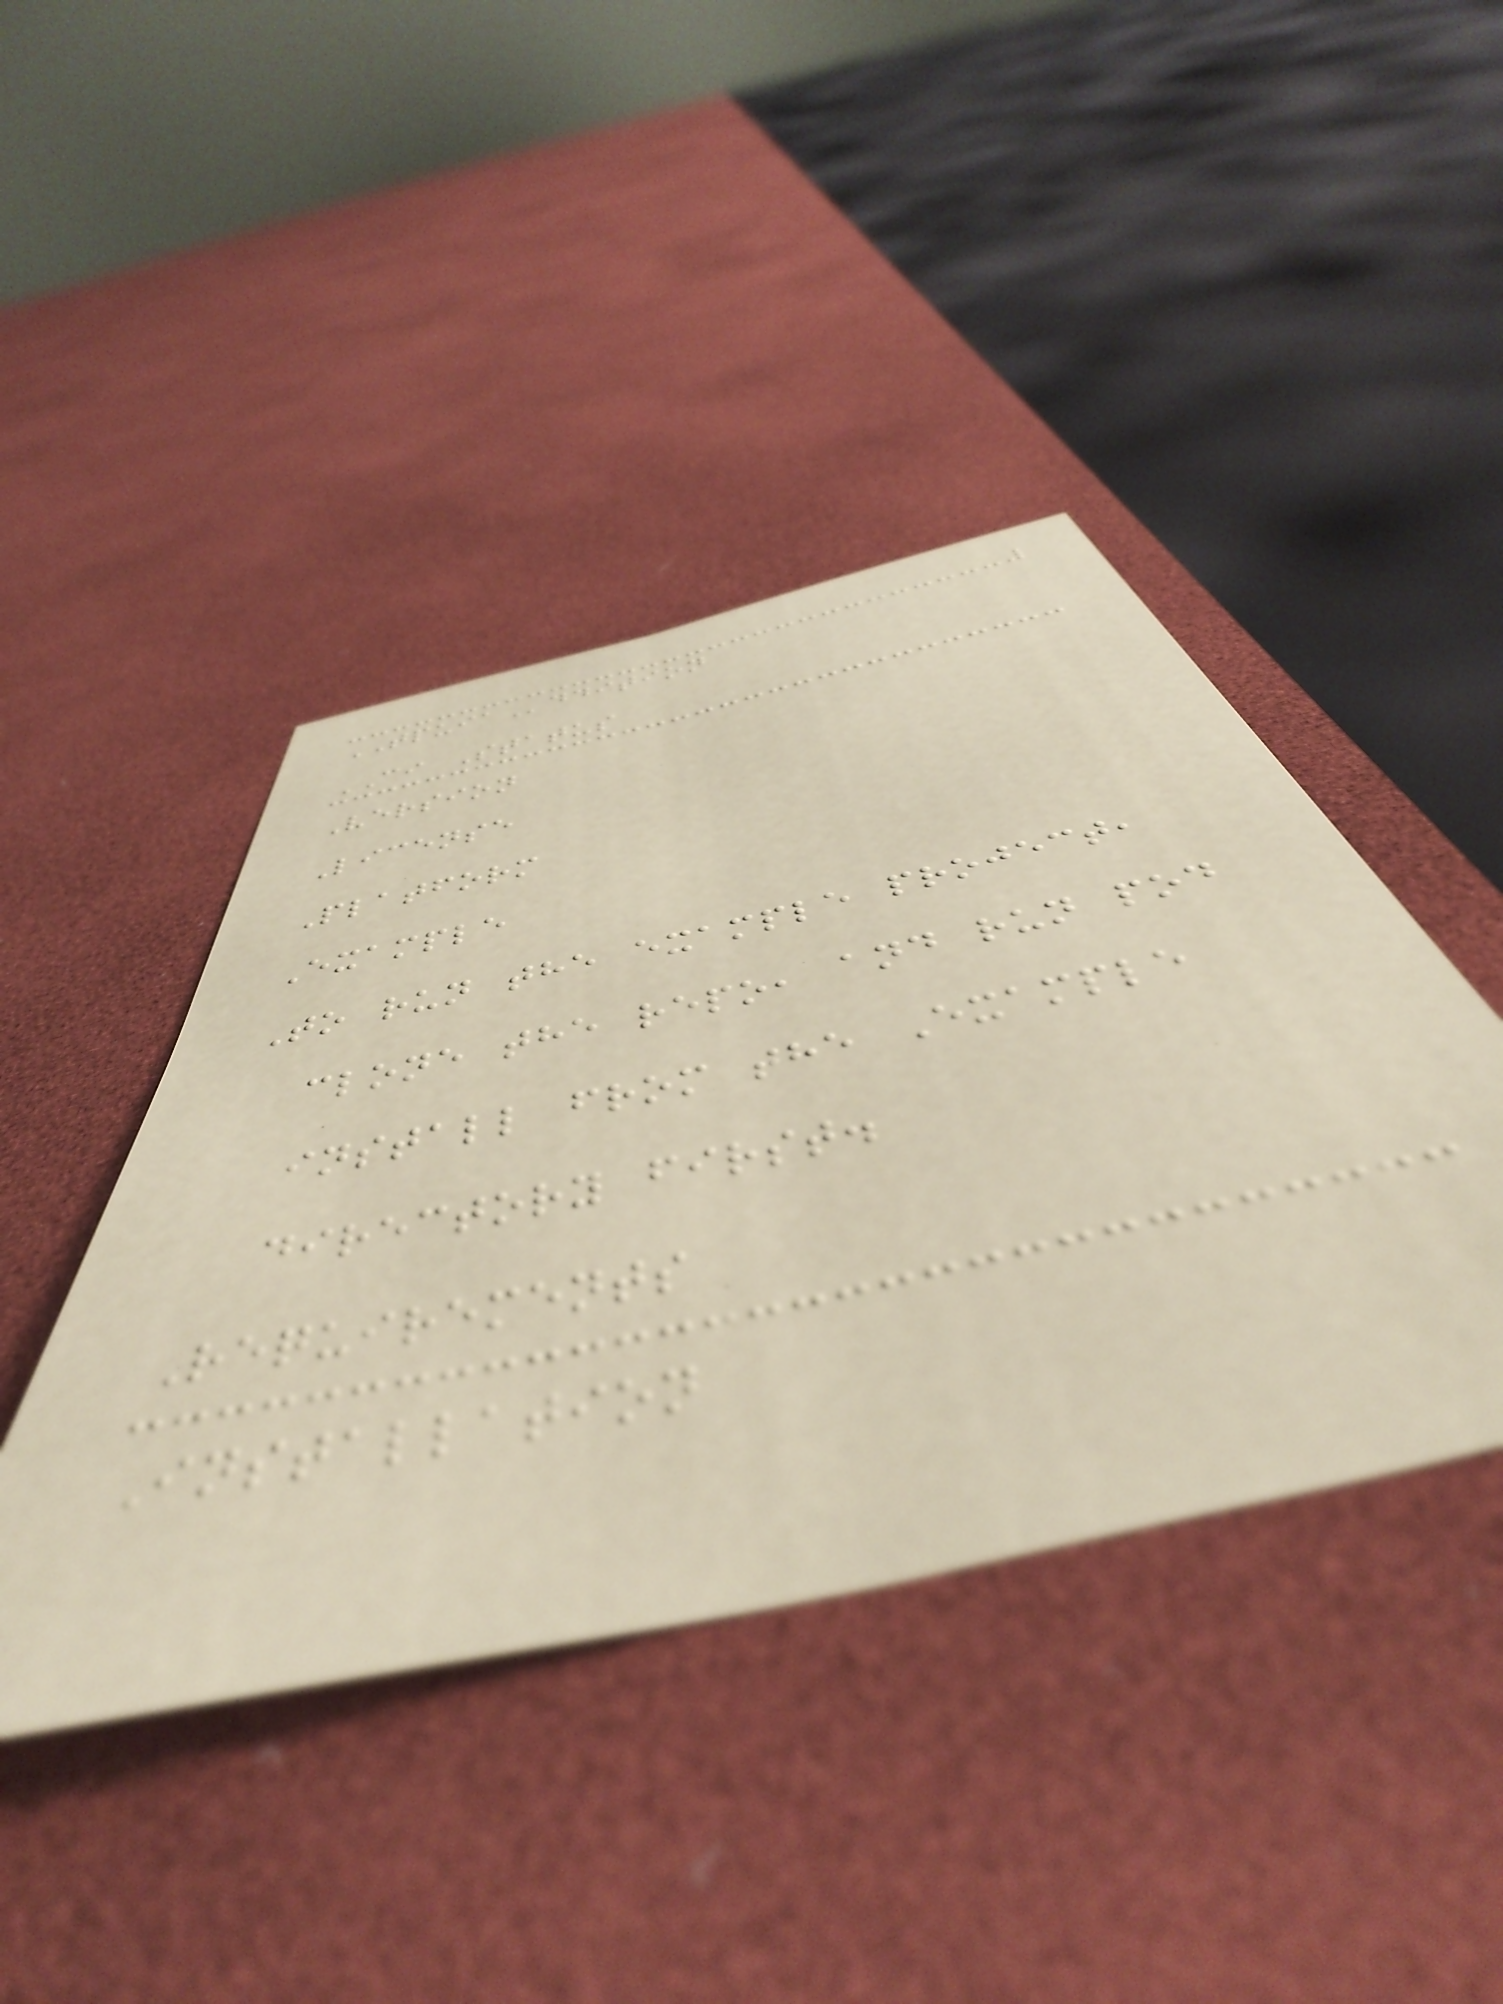TPUIAddition
CI Status
Version
License
Platform
Example
To run the example project,
clone the repo, and run pod
install from the Example
directory first.
Requirements
Installation
